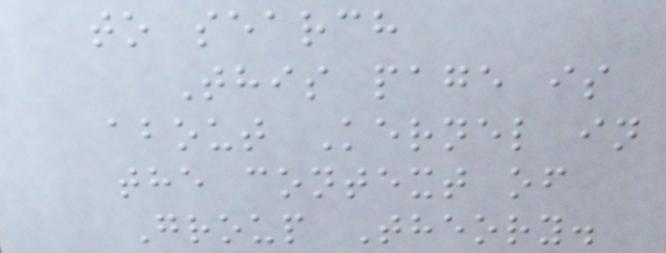to search
This page is
about Kernel in
the context of
Group Theory.
